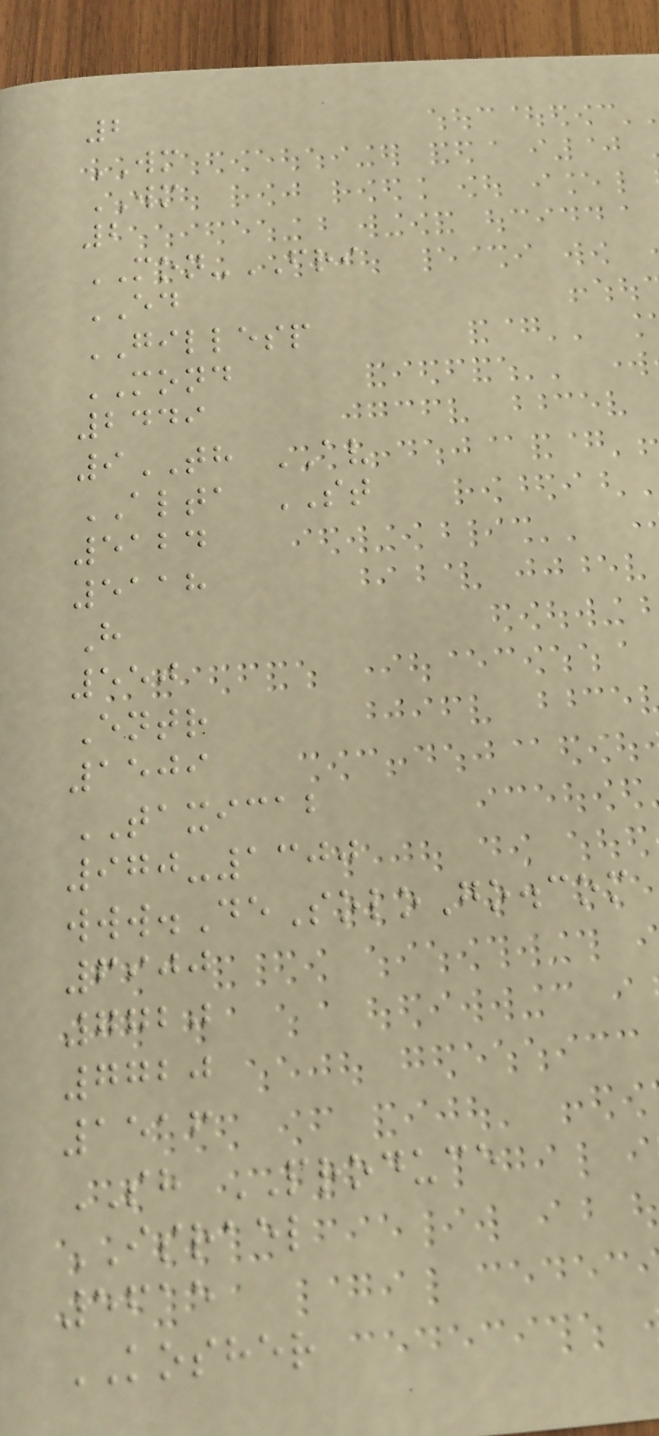2
WM
WM
2
MON-FRI
ED
GILLESP
MOND
2449
9TH AV
ALTA ST
5124
5118
H
550
Entr
1509
TAXICAB
970-1300
www.DeSoloGo.com
6900
7720
7720
1516
SH PRODUCE
ISRAEL
5615
KOSHER
